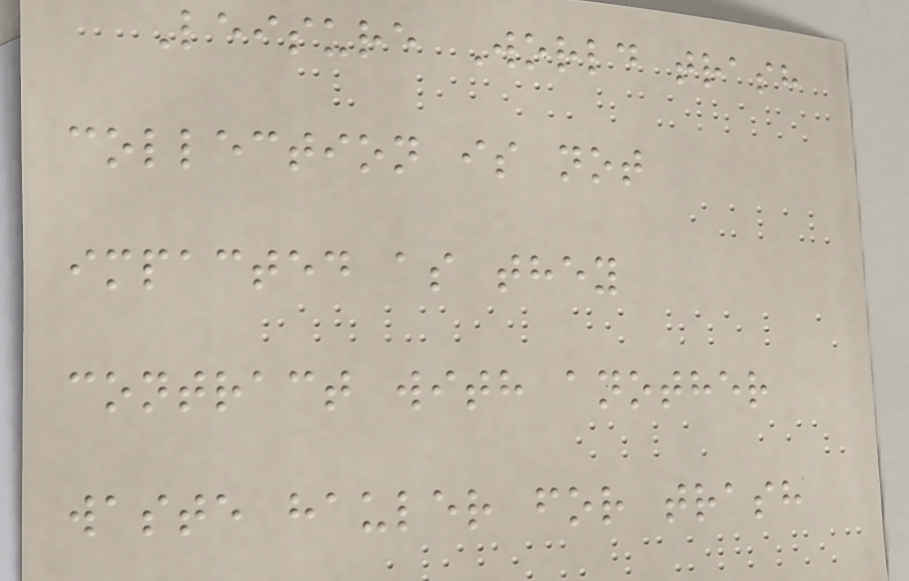Leisure World trash
collection is not
impacted as they
contract with another
waste hauler for trash
